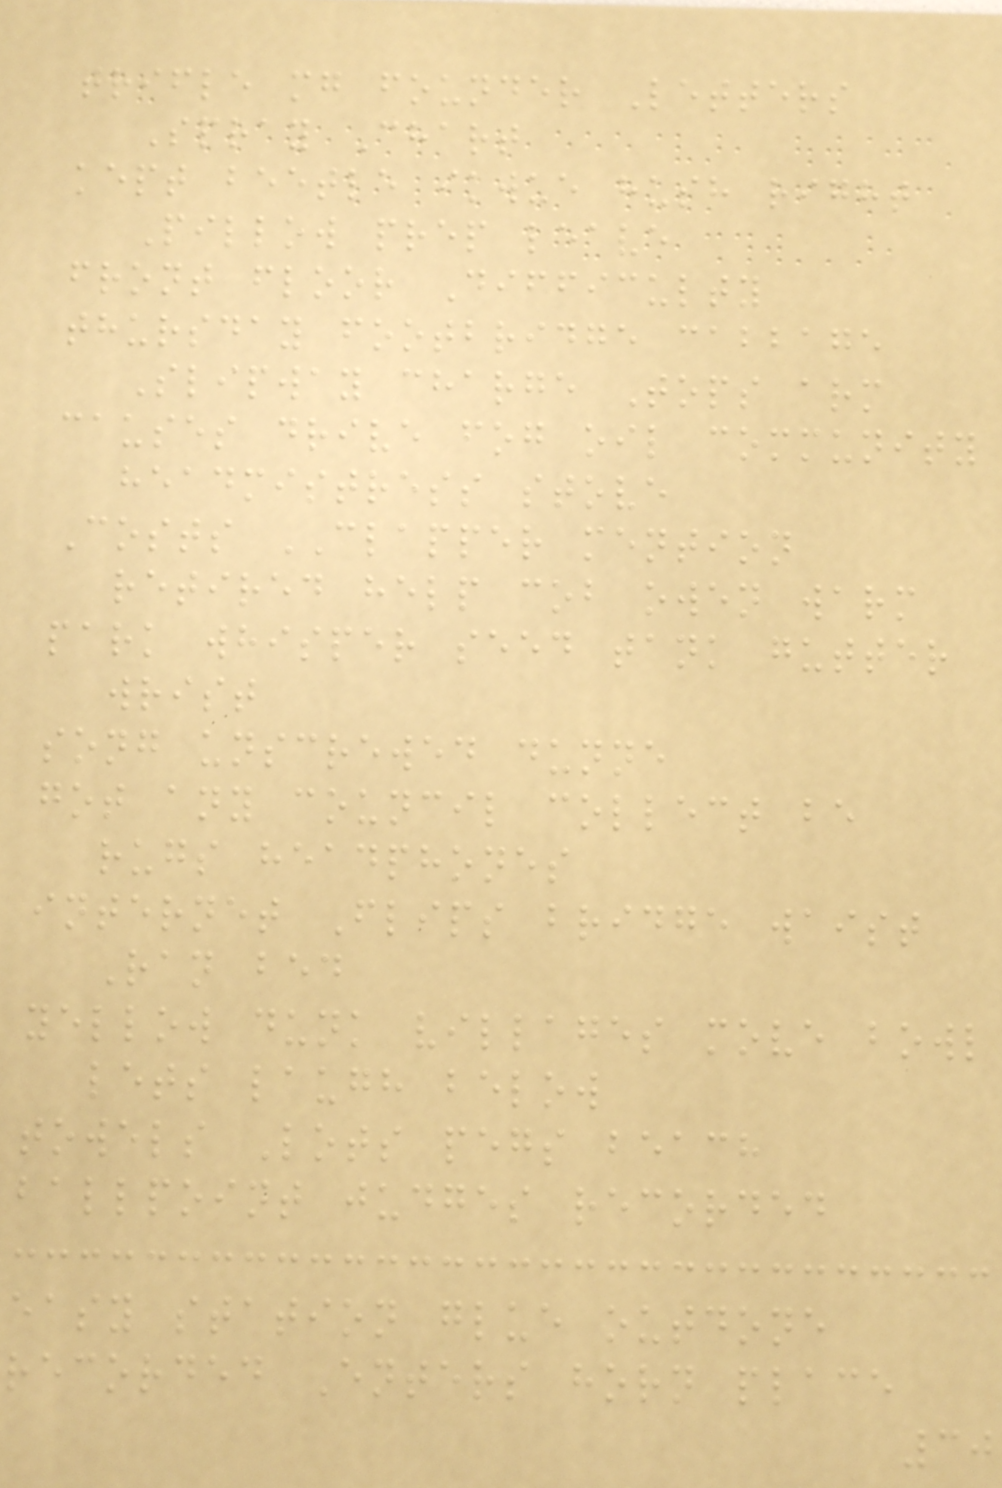trifle mg founder Letters
Spray Chart
kept beetle ikwue hush right
Pillow prep leave
front floor Difficulty
thursday footbridge cabbage
Slipway charge Tops arm
causes drive fog oil community
headmistress stove
Costs CLAPPER mention
retired help cob owen warm
park whisper seed tank gutter
wrist
song unscrewed dunne
got any council collect be
rugs headphones
internet Flips bridge waist
Ran bed
yellow dunk villages move bowl
lets laugh below
towels Lots pegs beach
ballpoint judges recorded
easy station glue outdone
recorded Enters horn place
30
